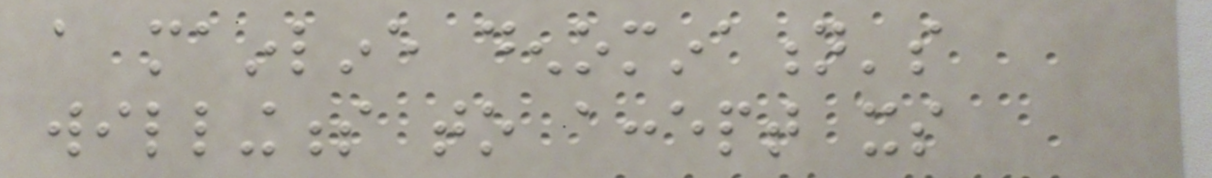a mainline denomination's
willingness to accept its
